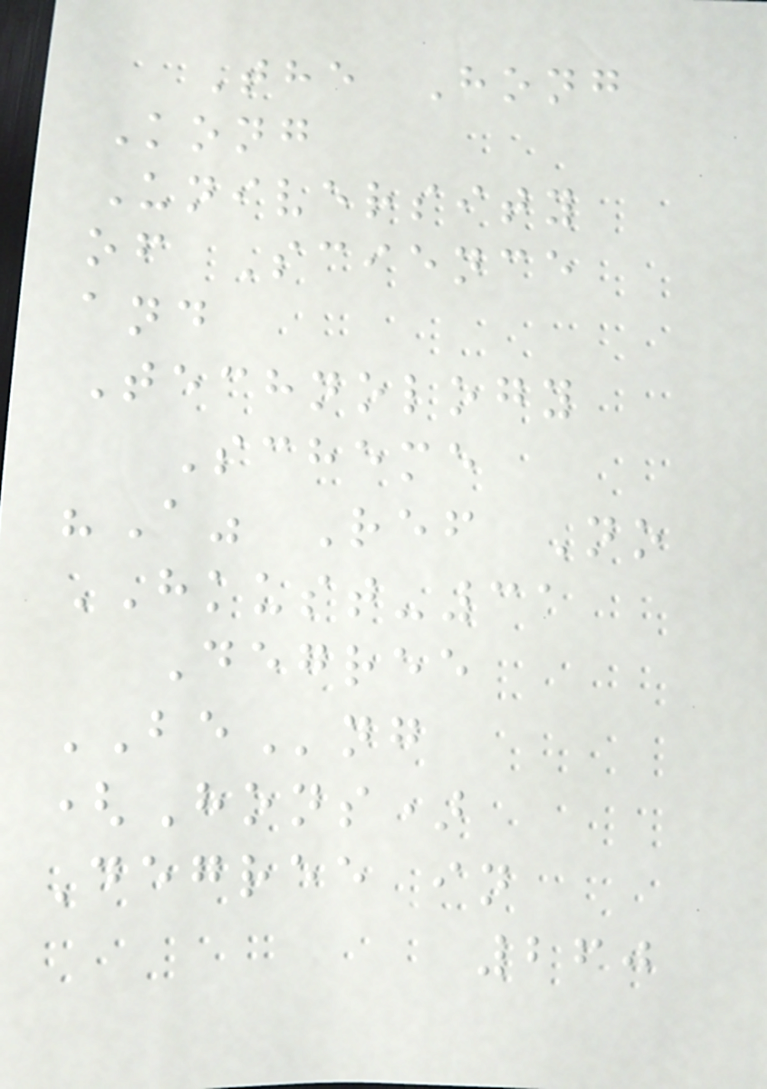The Hong
Kong
University
of Science
and
Technology
Scheme
"A" Ref No
HKUST-31
Degree
BEng
(Hons)
Degree in
260
